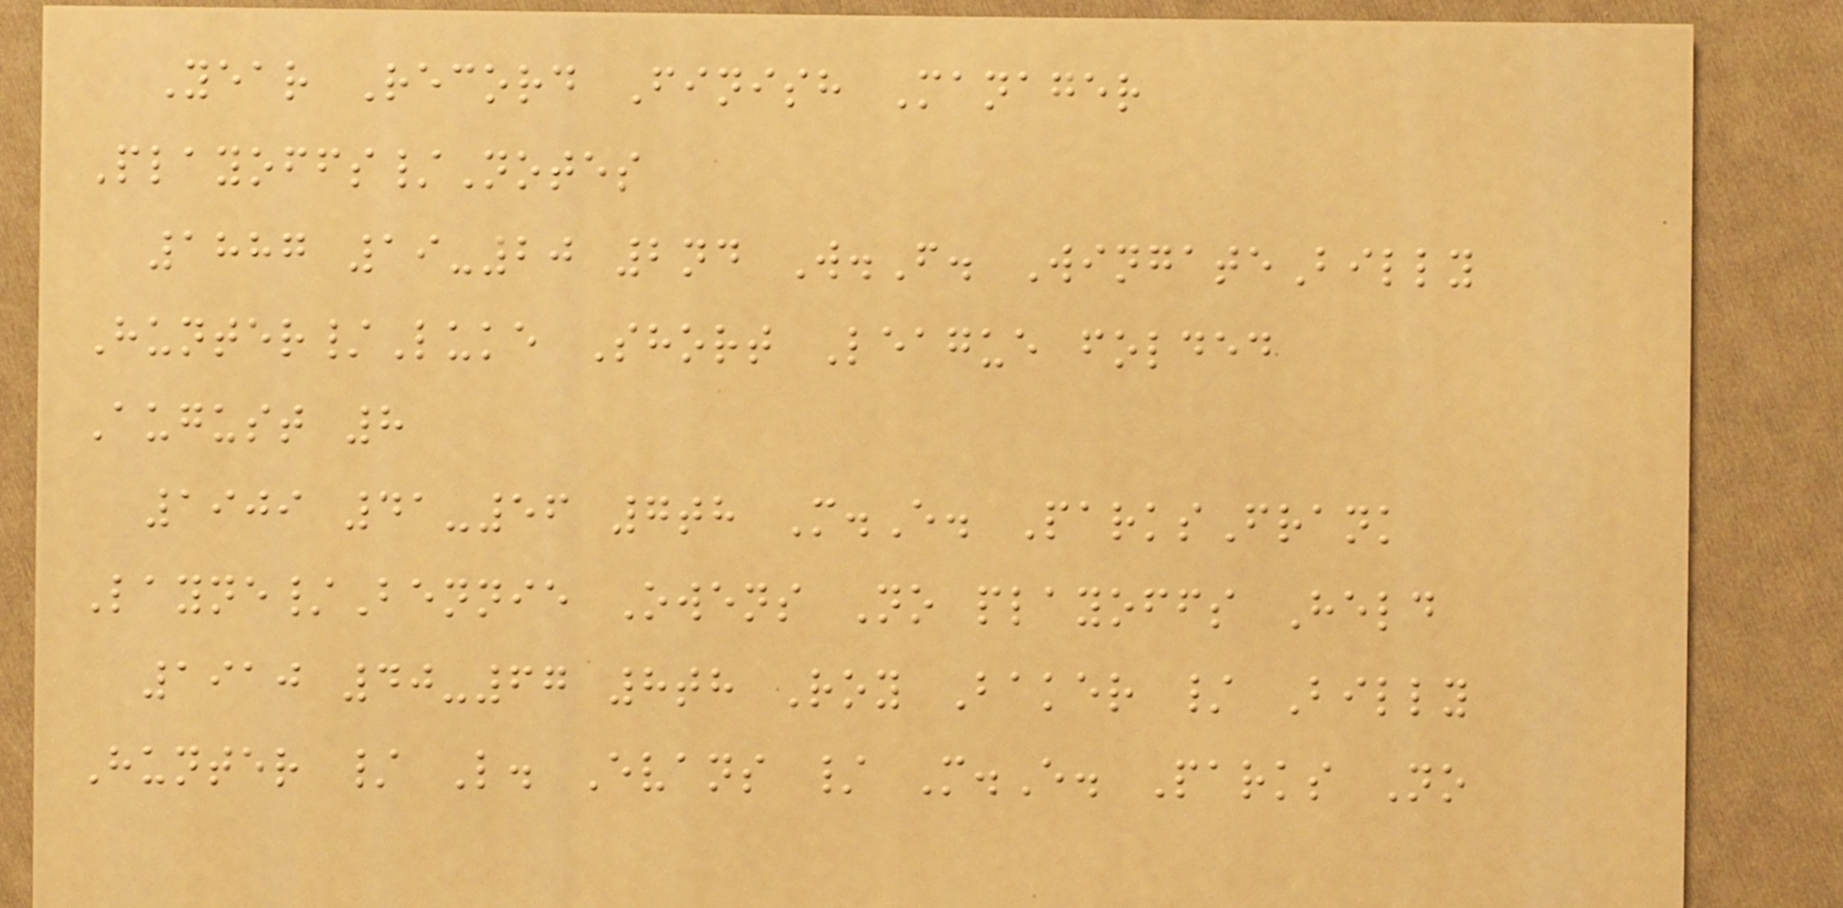Year Record Finish Manager
Playoffs/Notes
1887 19-20 2nd W.F. WingateBilly
Hunter/Luke Short League folded
August 8
1909 41-56 7th M.E. ParksFrank
Layne/Bennie Owens No playoffs Held
1910 40-67 8th Roy Baker / Billy
Hunter / L. Evans / M.E. Parks No
